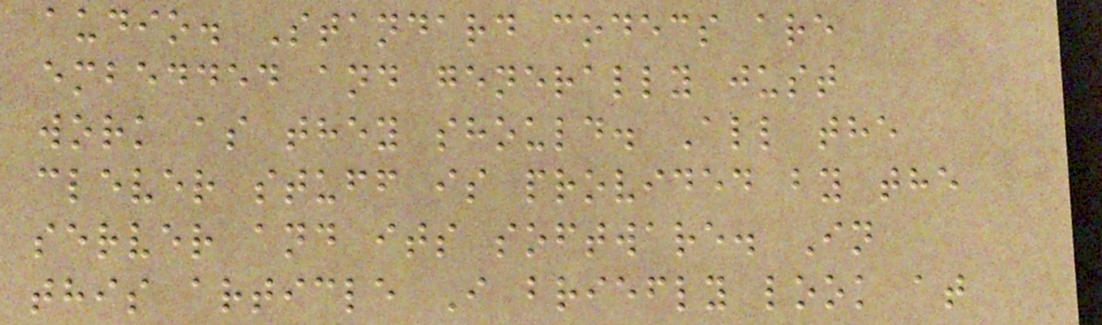audio. Standard codecs are
embedded and generally just
work as they should. All the
clever stuff is provided by the
server and its software. In
this article I briefly look at
